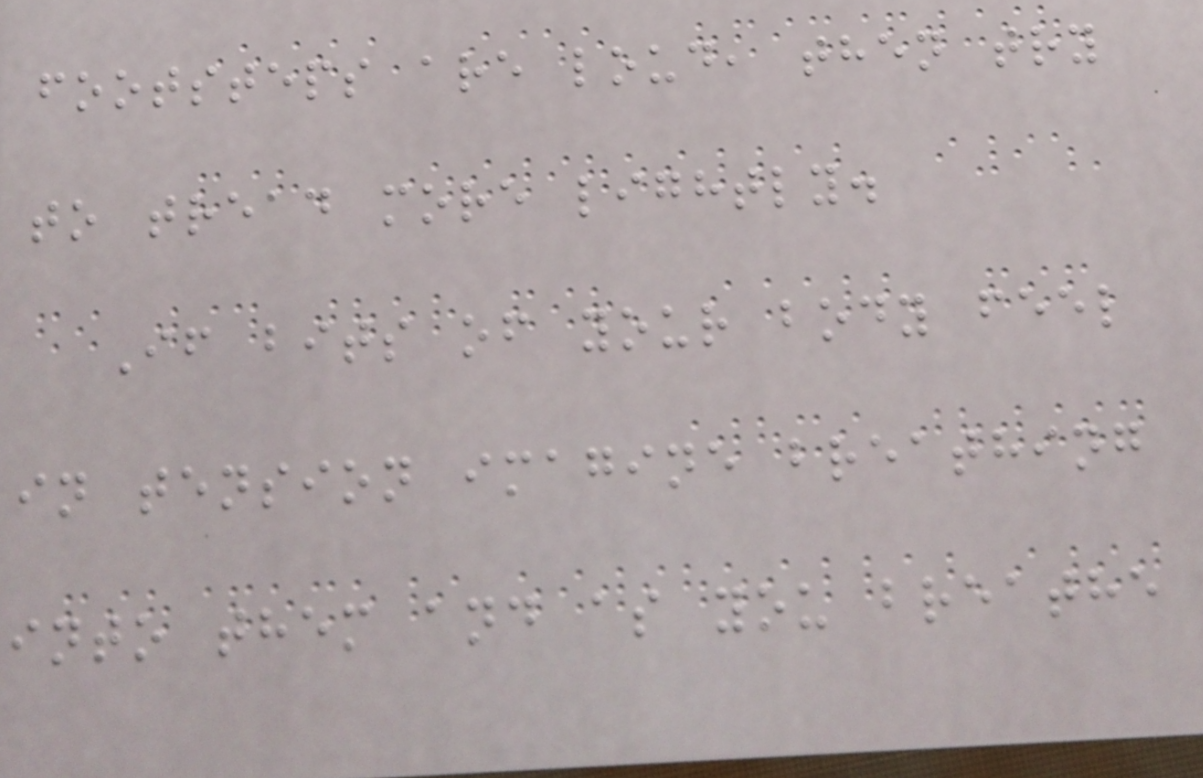footsteps are loud, then try
to tread more lightly.
If bits of your body feel
in tension imagine breathing
into them and as you breathe
